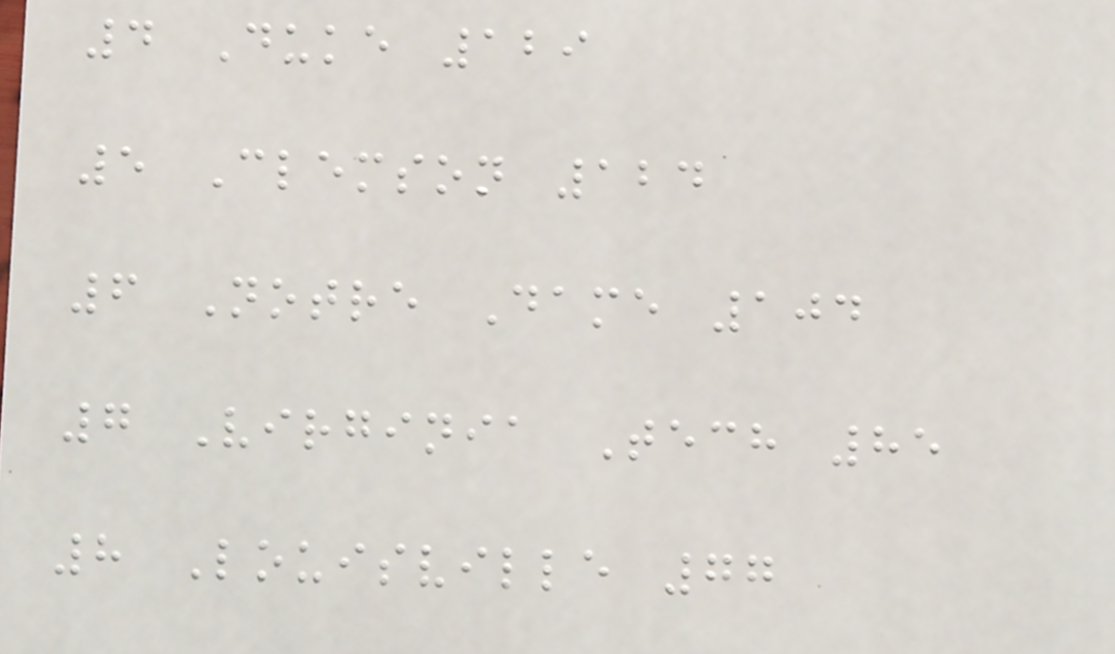4 Duke 129
5 Clemson 124
6 Notre Dame 104
7 Virginia Tech 85
8 Louisville 77
